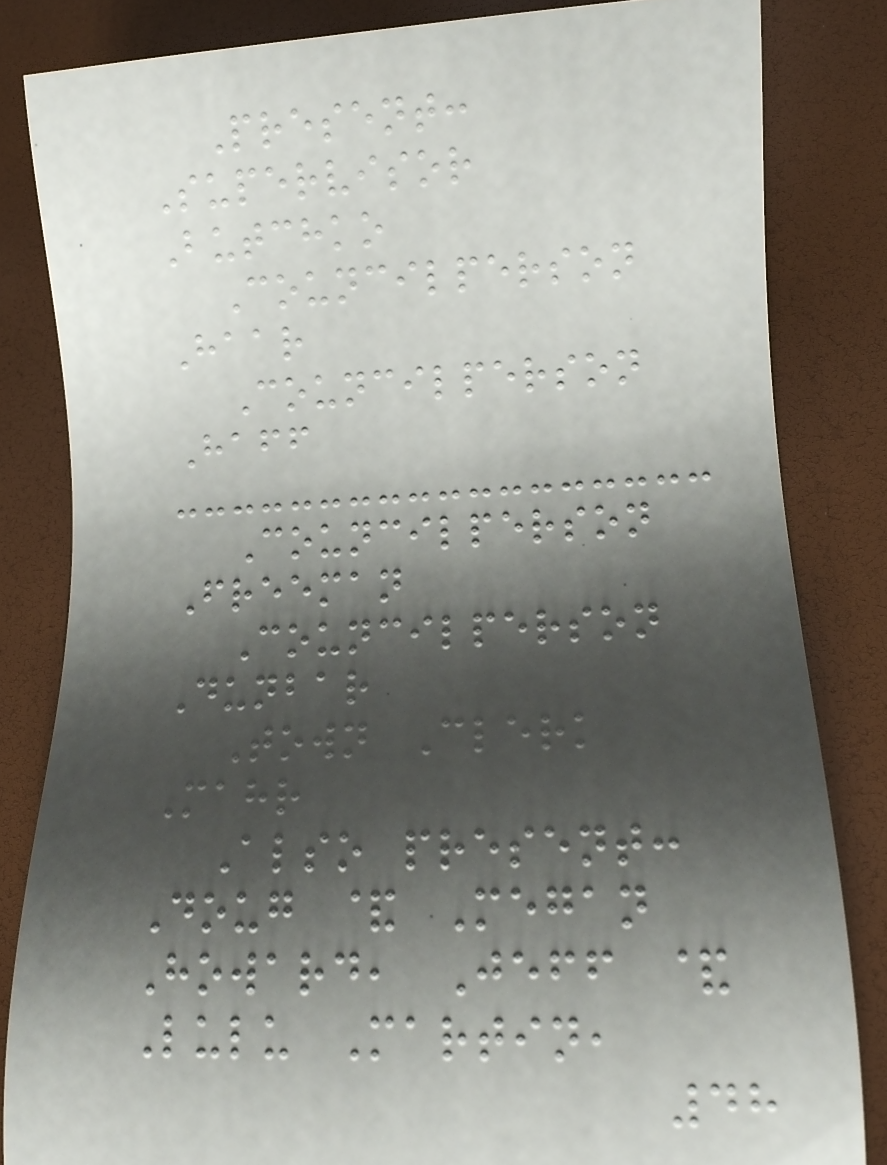Present:
Supervisor
Butchko
Councilperson
Haar
Councilperson
Haff
Councilperson
Freeman
Councilperson
Dunbar
Town Clerk
Mahr
Also present:
Doug & Megan
Howard, Jeff &
Lulu Martin,
48
